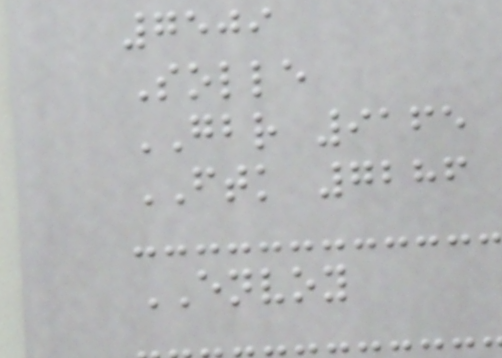7509
Solle
GBR 9165
FTK 7286
ENVOY
